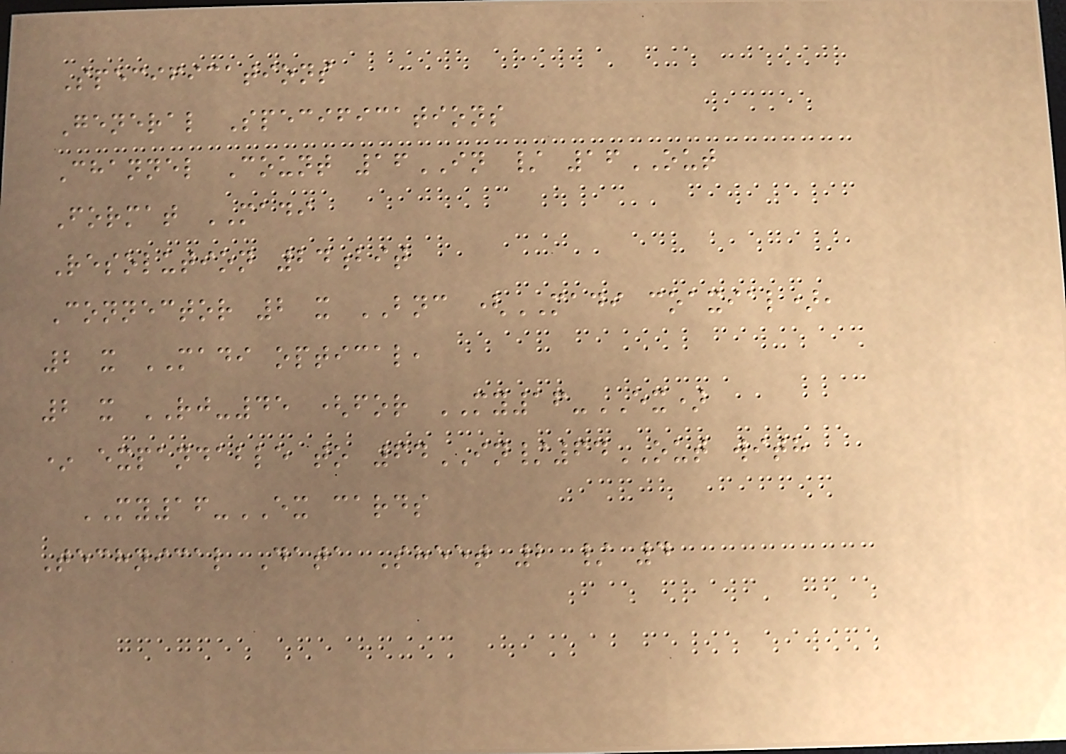Specifications
General Specifications
Channel Count 16IN / 16OUT
Format MADI
Resolution 24bit
Connector 2 x BNC (MADI coaxial),
2 x MADI optical,
2 x RJ-45 (for MY16-EX)
* expandable to 64IN/64OUT with
MY16-EX cards
Technical Data Sheet 2 / 4
